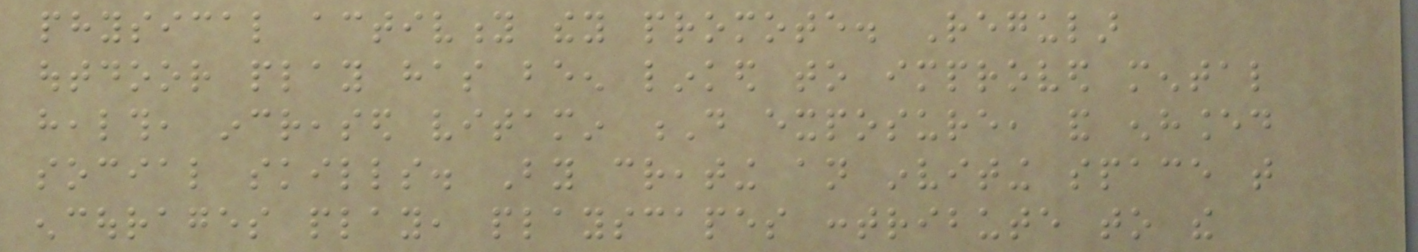physical activity they promote. Regular
outdoor play has been linked to improved mental
health, increased vitamin D exposure, and enhanced
social skills. By creating an inviting space that
encourages play, playscapes contribute to the
